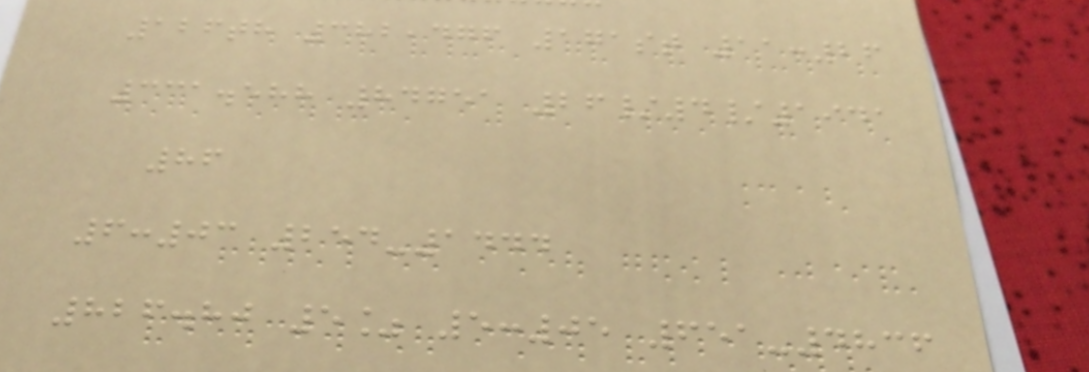126th 382,476 171st 11:26
331.588 84751 26/4/1941
86
6:03 254-1444
826.80 5% 5:05 651-4836
